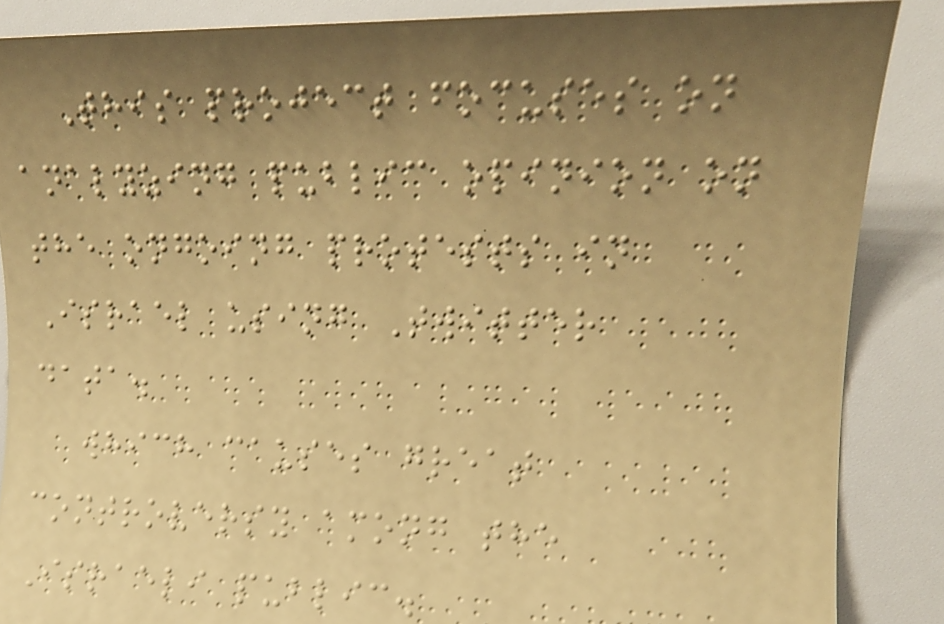This project focuses on
analyzing public opinion on
the ongoing protests in
Israel using Twitter
data.
which causes great
controversy among the
Israeli public.
